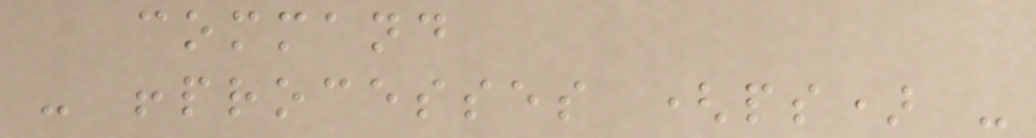command
- !processes (ps) -
